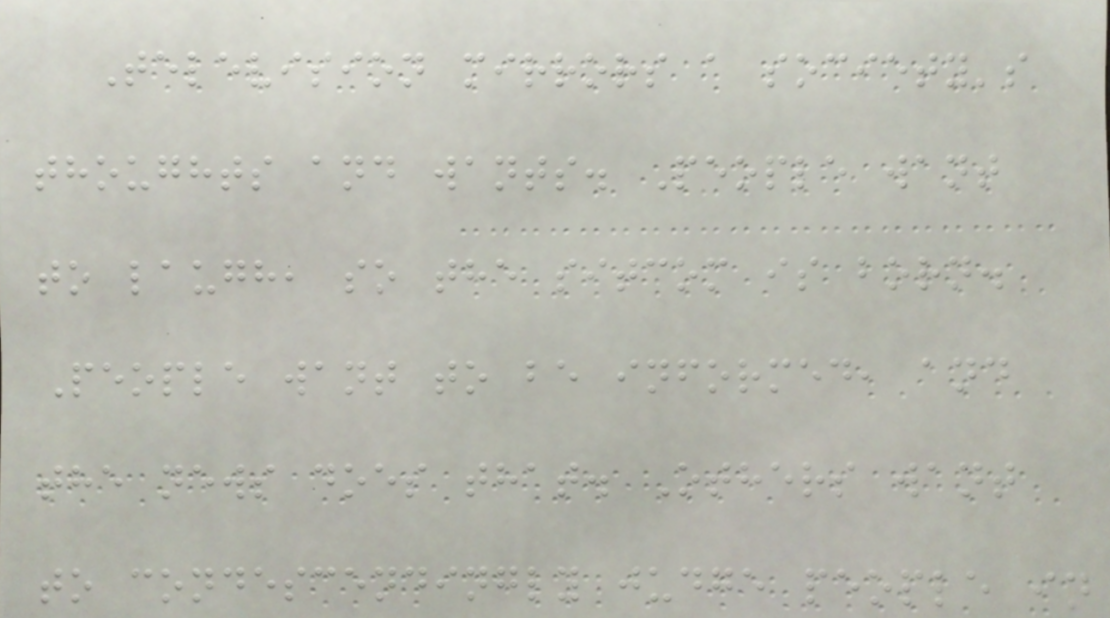Television mirrors a society's
thoughts and wants. People want
to laugh, so the sitcom is born.
People want to be informed, and
the news does that. Others want
to condescendingly judge people in
